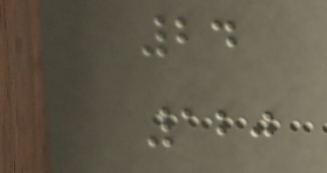24
120
